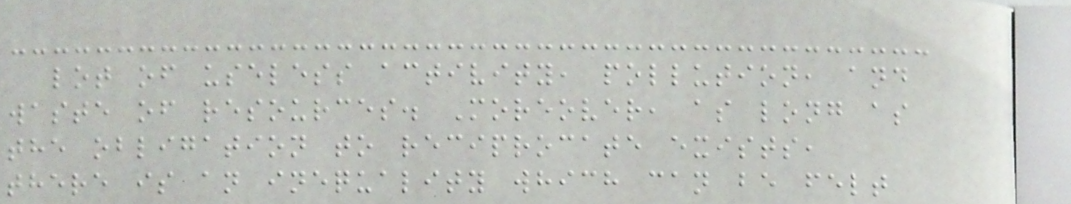lot of useless activity, pollution, and
waste of resources. Moreover, as long as
the obligation to reciprocate exists,
there is an inequality which can be felt
